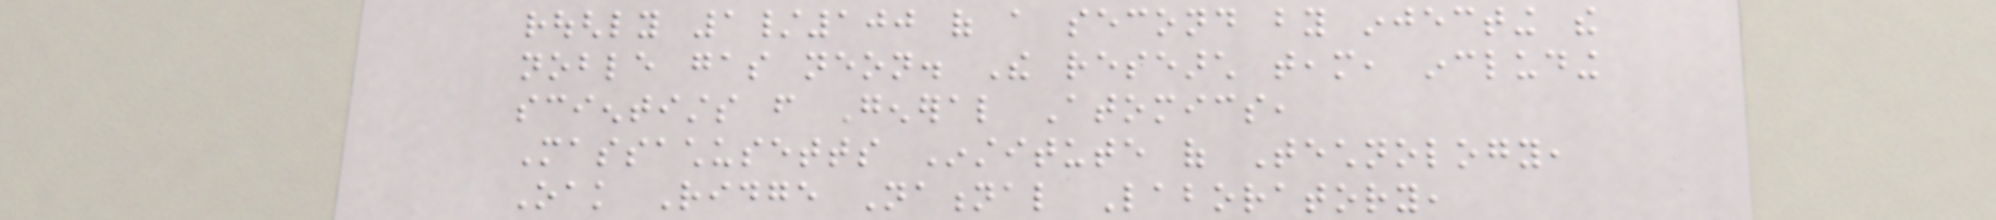roughly 1/100 of a second by injecting the
noble gas neon. The research team, including
scientists from General Atomics,
Massachusetts Institute of Technology,
Oak Ridge National Laboratory,
